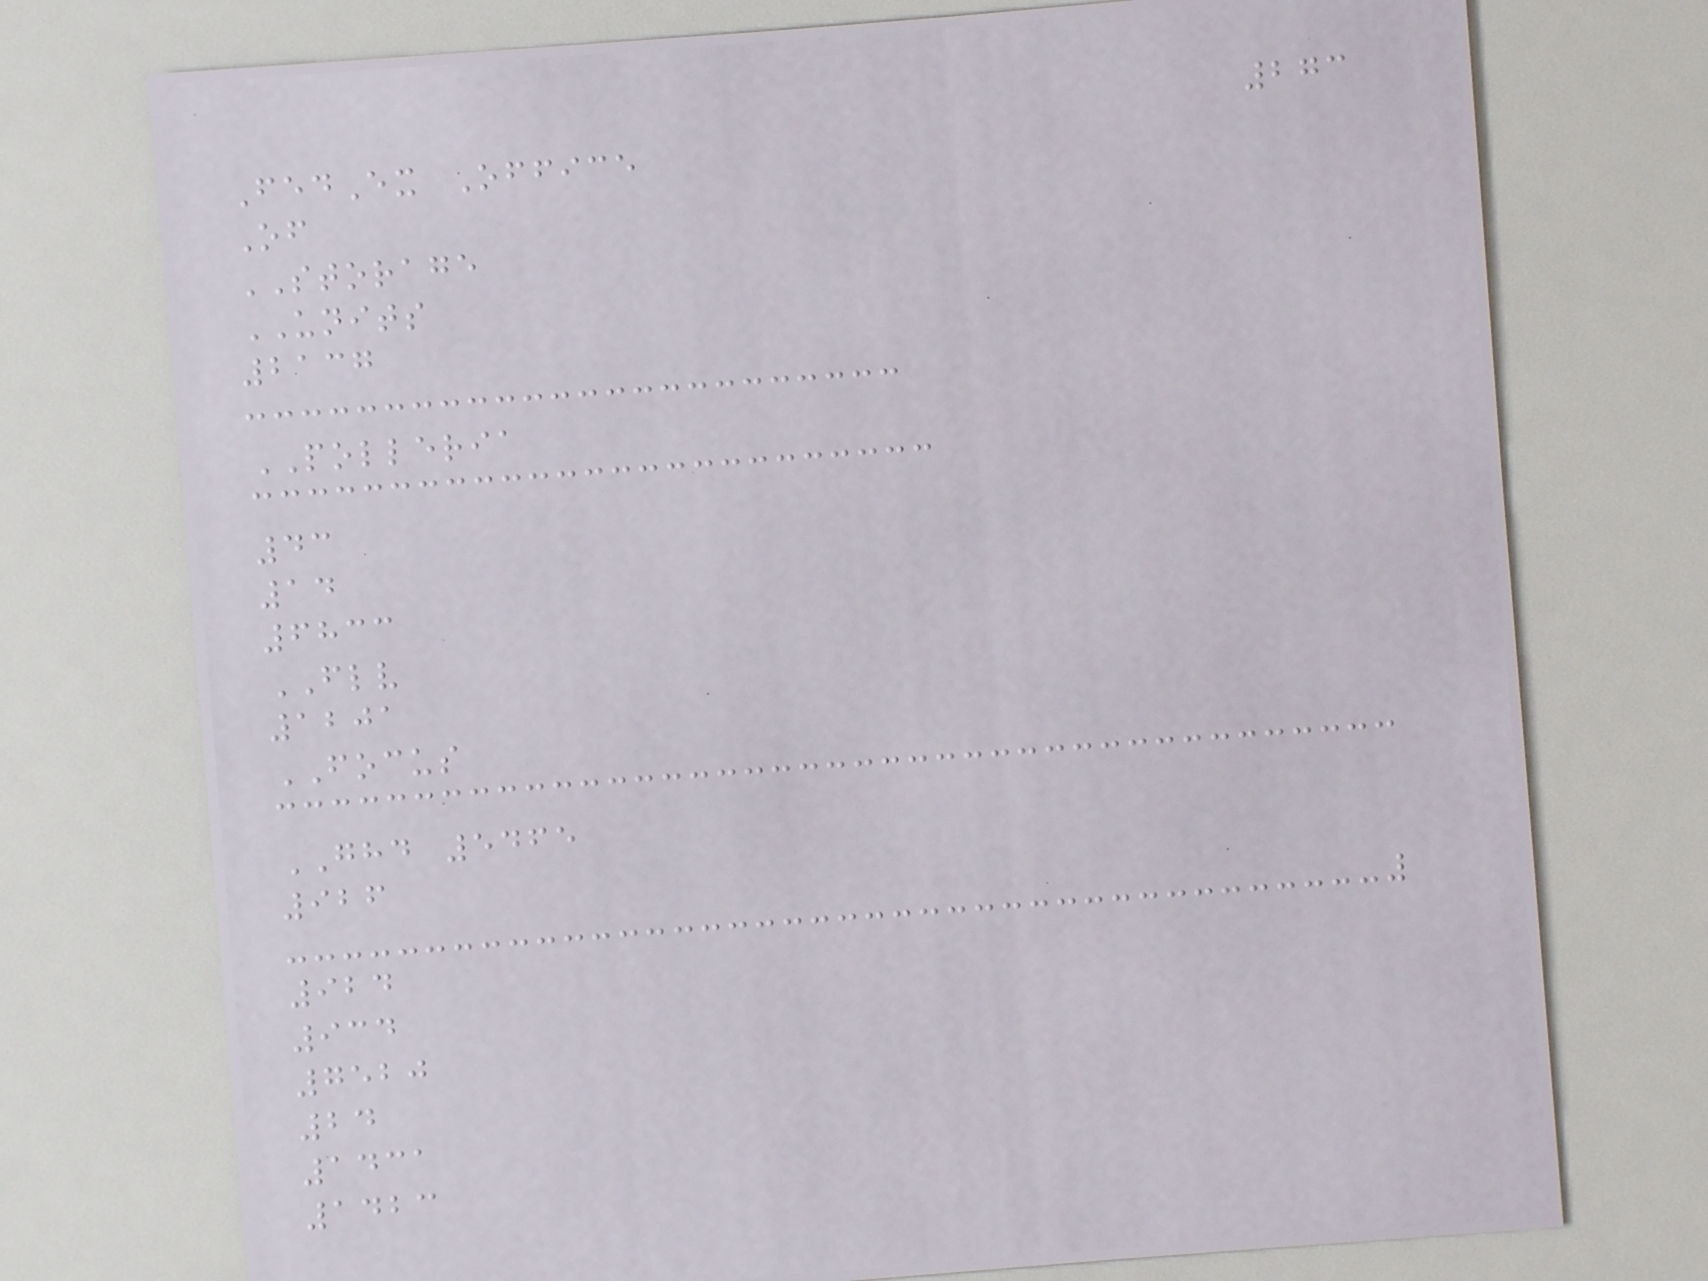273
FedEx Office
Of
STORAGE
UNITS
2137
POLLERIA
43
14
6833
FLV
1201
FOCUS
GHD 5465
926
924
934
7520
24
1431
1423
